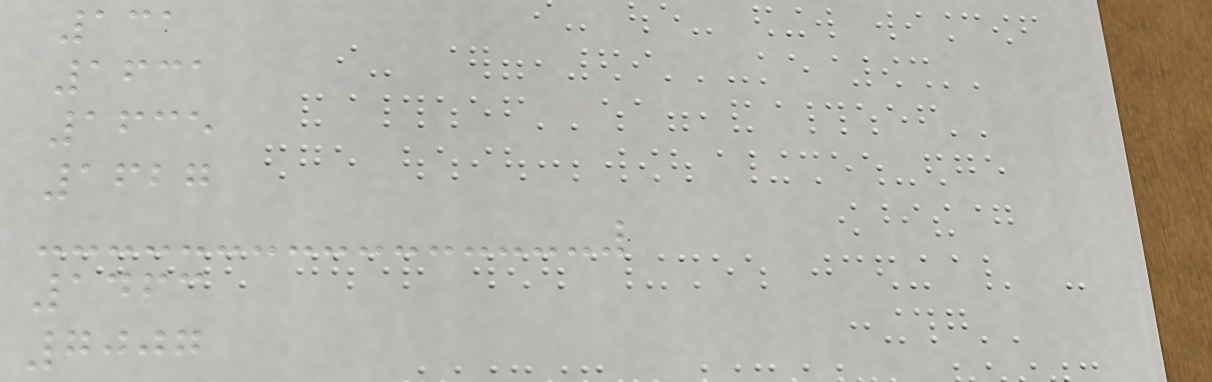131
1631
1635
1627
1463
7007
